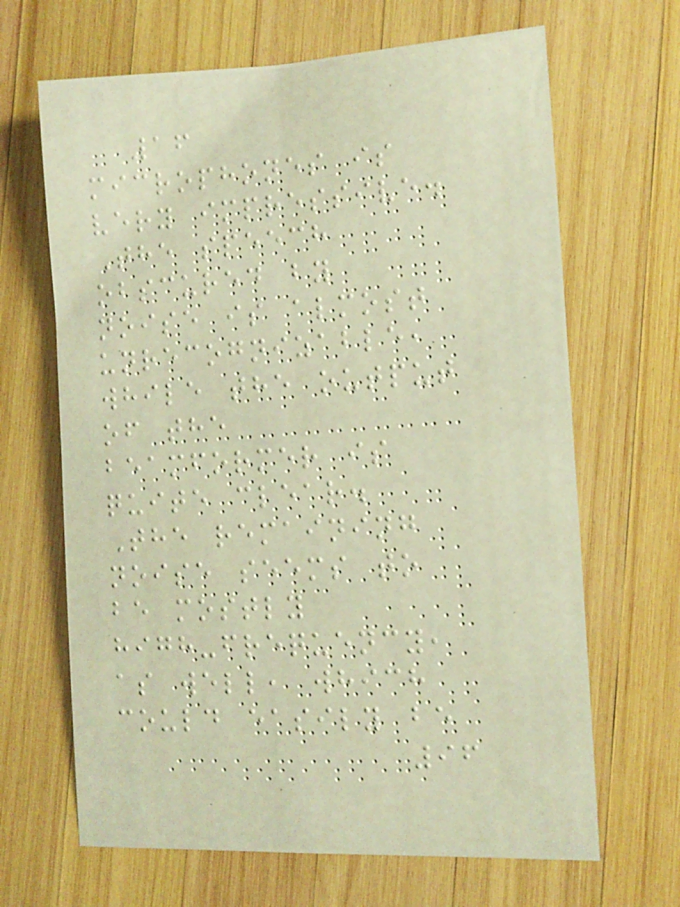16
microphones is
very impressive.
The speech
obscured by
noise is almost
unrecognizable,
while the output
of the
beamformer is
quite clear.
The remaining
noise seems to
be mostly
high-frequency,
as well, which
could easily be
96
